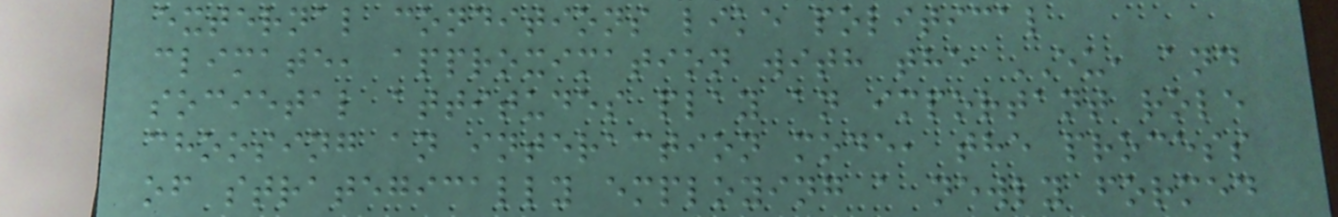external conditions like political
climate, approximation with the EU, and
societal attitudes play an important role
choosing an interaction mode, the process
of strategically employing a newly formed
